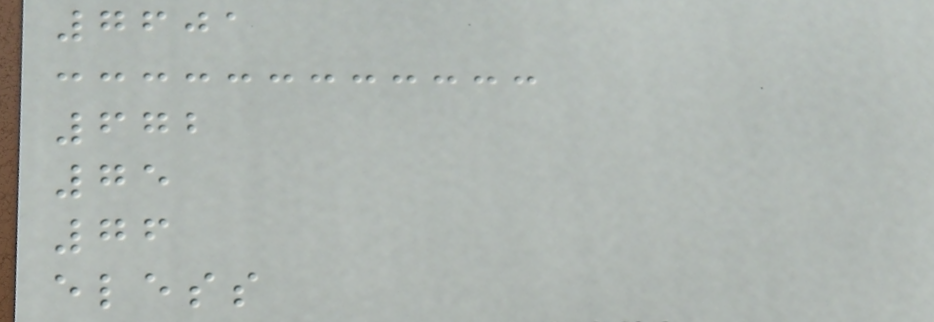7601
672
75
76
eless
